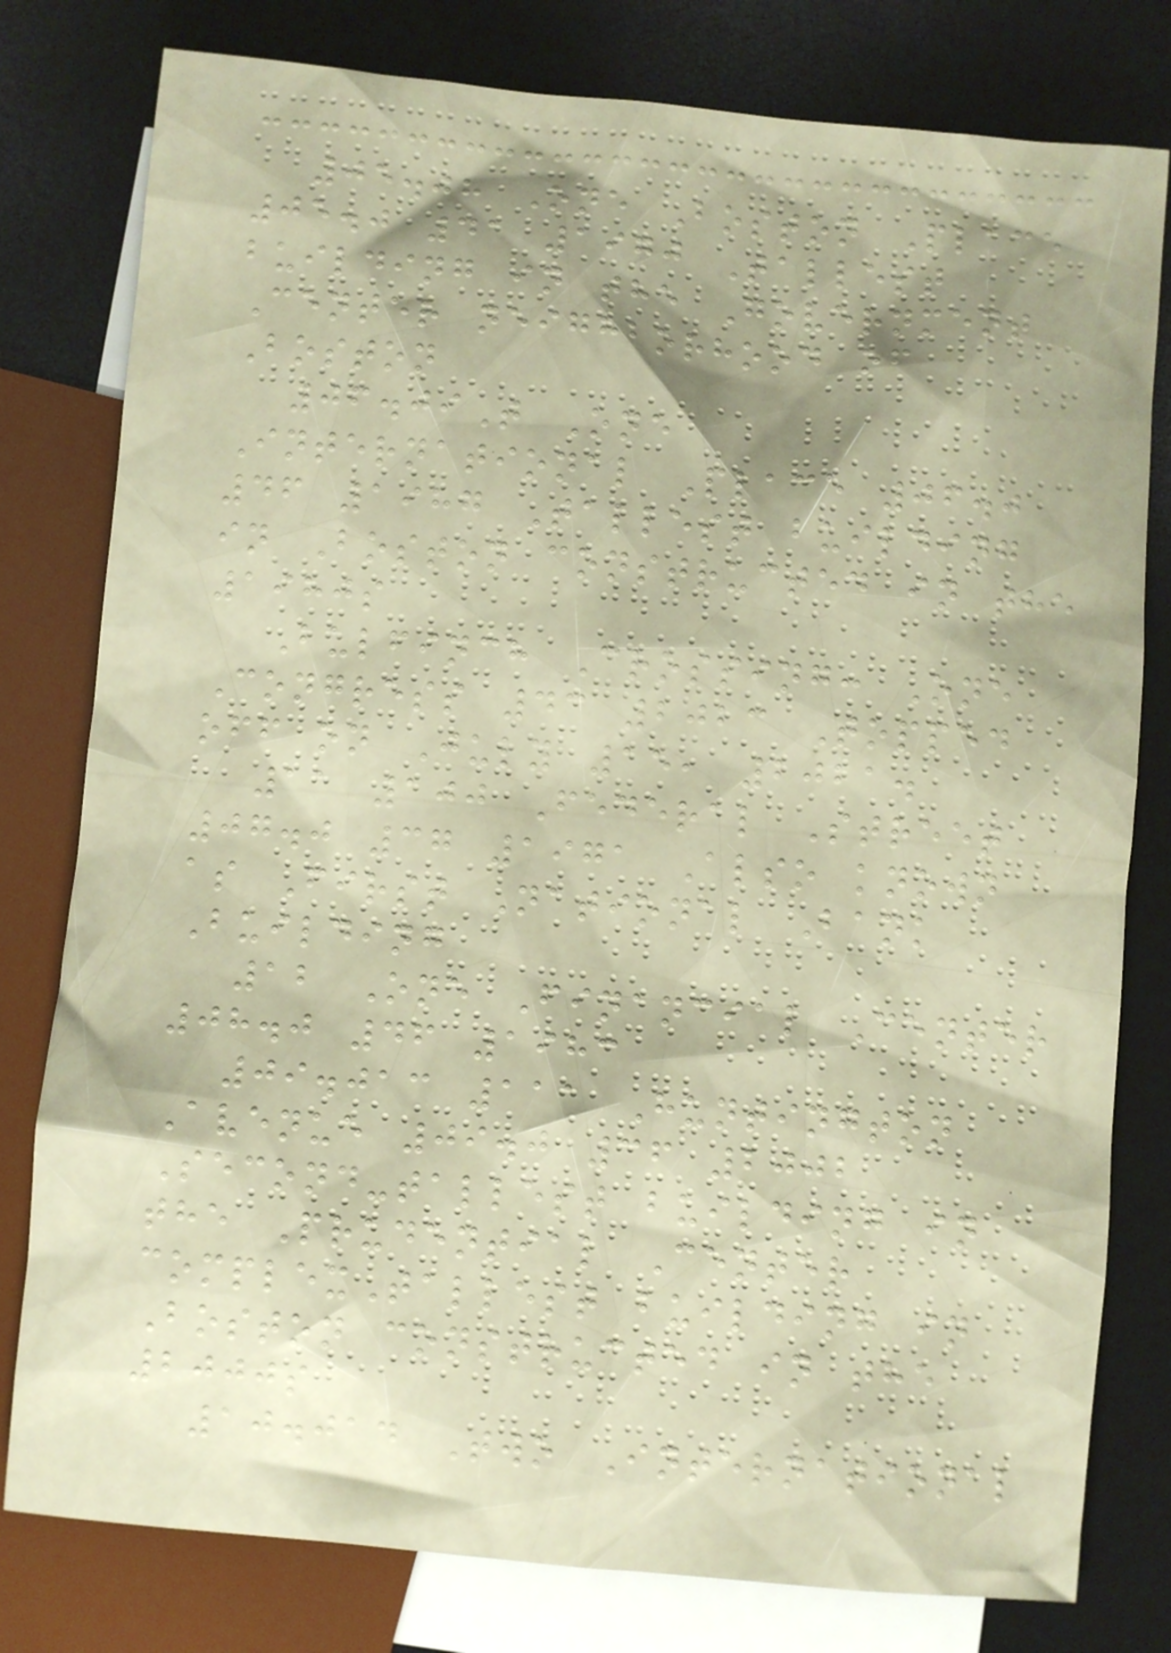05.08 One Boston Place
05.0 41 1970 Tallest
building in the Government
Center neighborhood of
Boston
06.09T One
International Place 06.0
46 1987 Tallest building
in Boston constructed in the
1980s
Bulfinch Crossing: One
Congress 43 2023 Topped
off on July 15, 2021.
11 100 Federal Street
07.0 37 1971 Also known
as First National Bank
Building
12 One Financial Center
08.0 46 1983
09.013 111 Huntington
Avenue 09.0 36 2002
Second-tallest building in
the Prudential Center
complexTallest building in
Boston constructed in the
2000s
10.014 Two International
